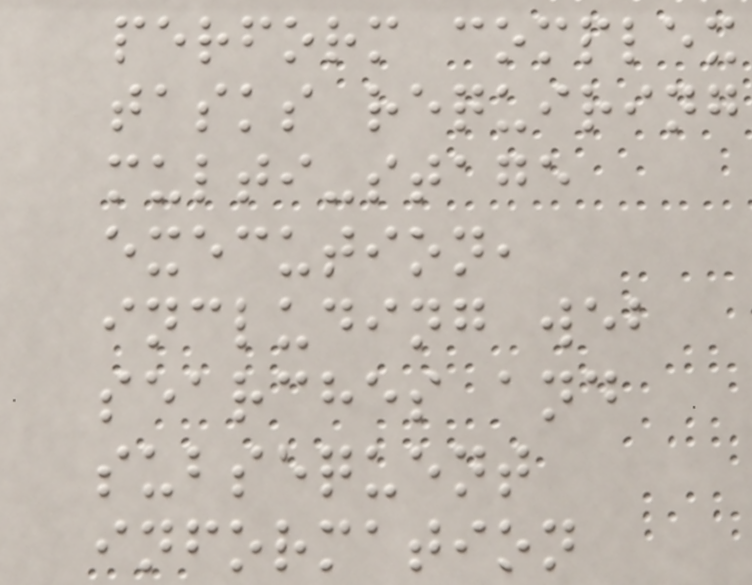perform complex
tasks requiring
multi-stage
execution,
including web
searches and
subsequent
information
